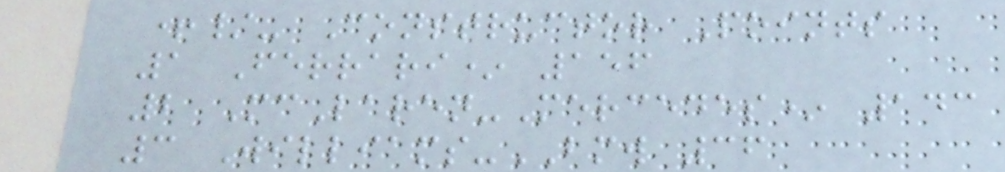+/- Constructor Points
1 Ferrari* 156
2 McLaren-Mercedes* 143
3 Williams-BMW 36
